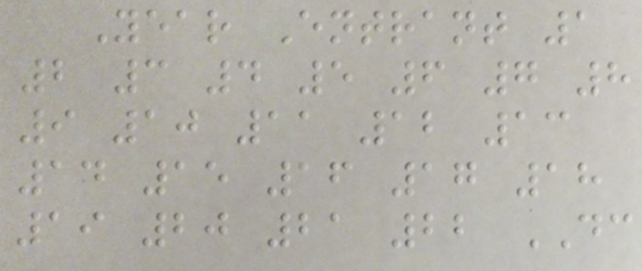Year Entrant 1
2 3 4 5 6 7 8
9 10 11 12 13
14 15 16 17 18
19 20 21 22 DC
